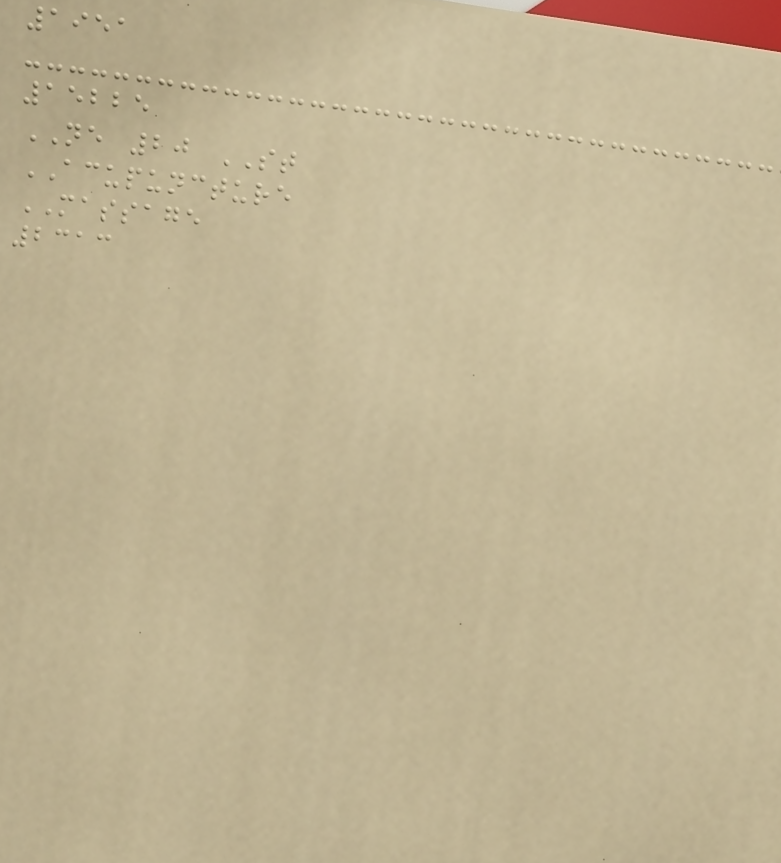1951
15225
NE 20 ST
ACUPUNCTURE
MASSAGE
2313
